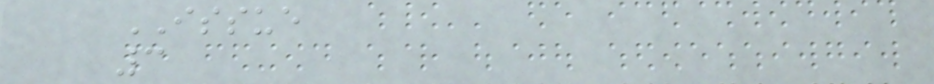ISSUE
3
